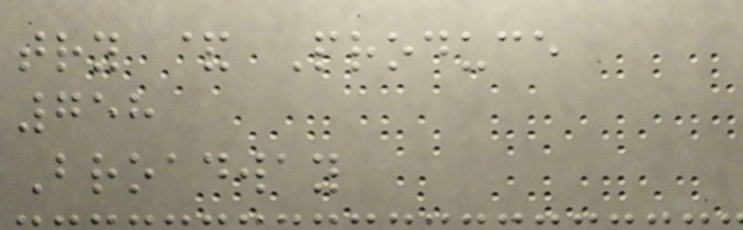try & Produce
758
Broadway
